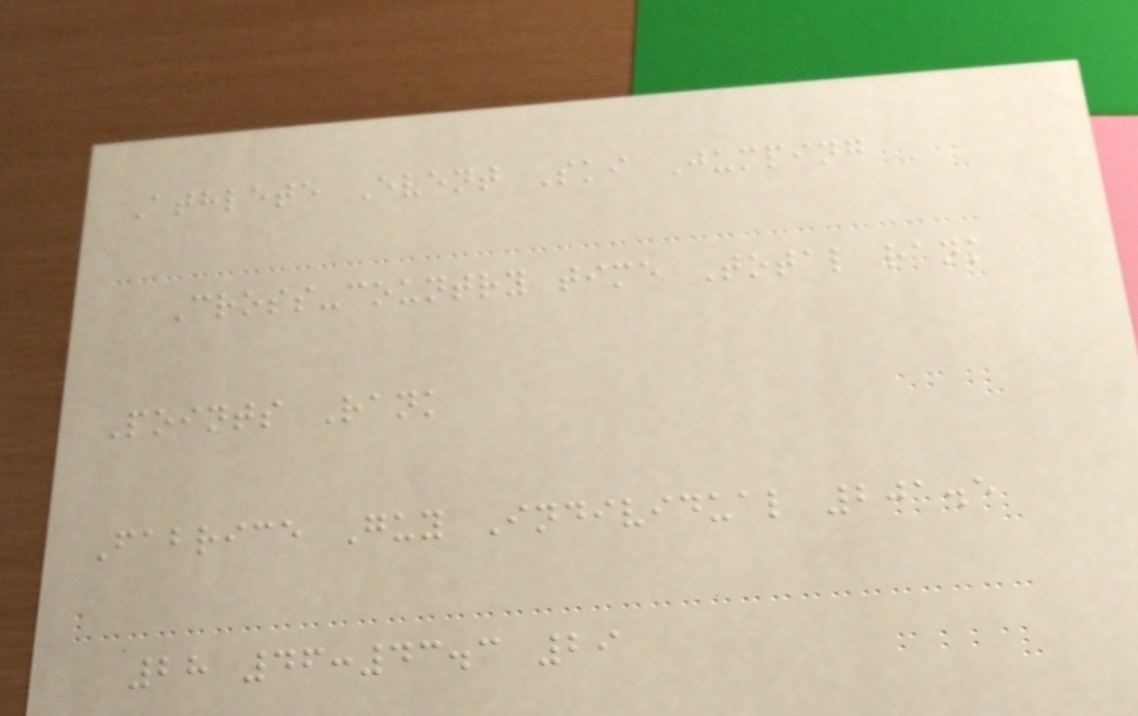Athlete Event Ski Jumping
Cross-country time Total rank
Points Rank
Fabrice Guy Individual 201.5
28 46:43.3 29
